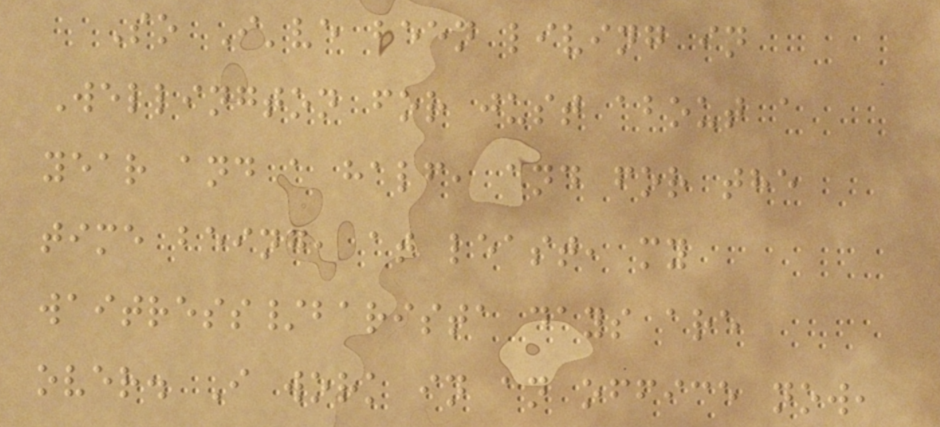So I've been living in
Wellington for just about a
year and a half, and for the
time being, at least, my
waitress/barista days are
over. I work in an office now,
